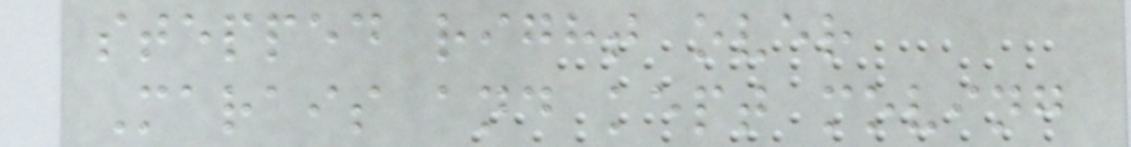stepped right over
Marais and kept moving
